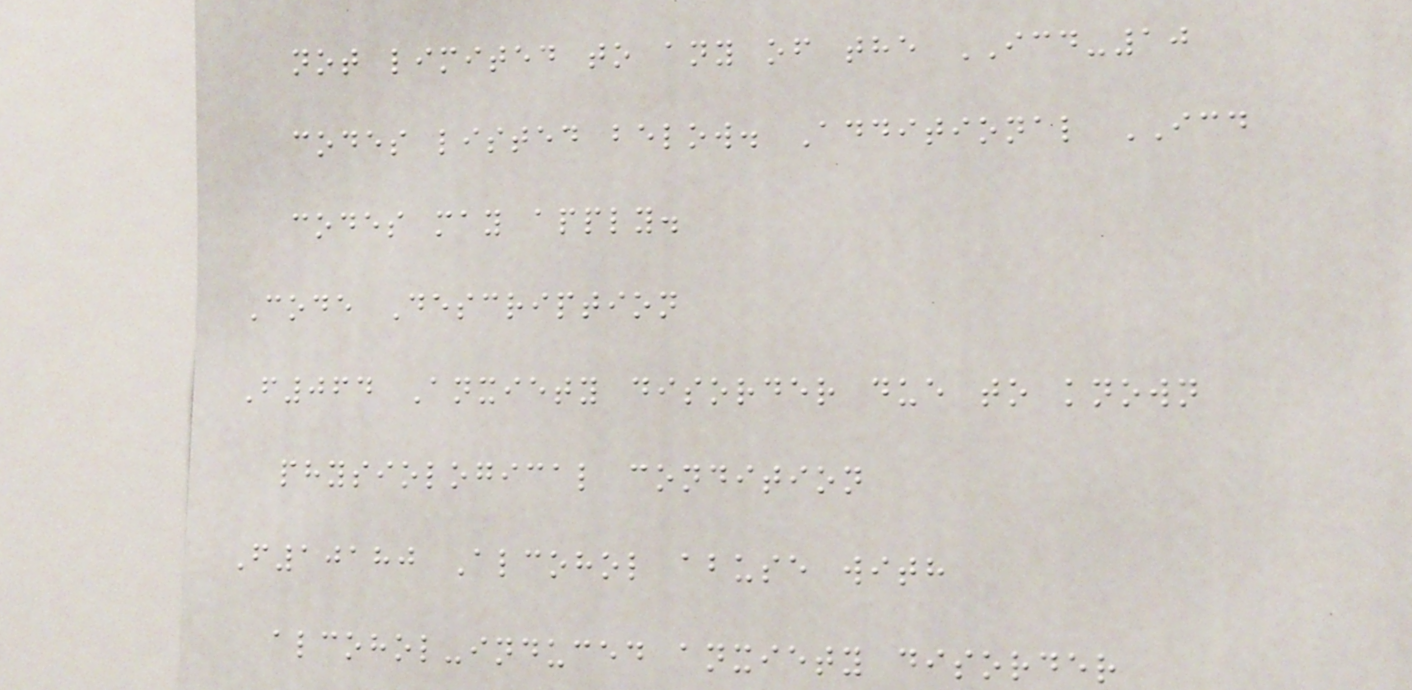not limited to any of the ICD-10
codes listed below. Additional ICD
codes may apply.
Code Description
F064 Anxiety disorder due to known
physiological condition
F10180 Alcohol abuse with
alcohol-induced anxiety disorder
